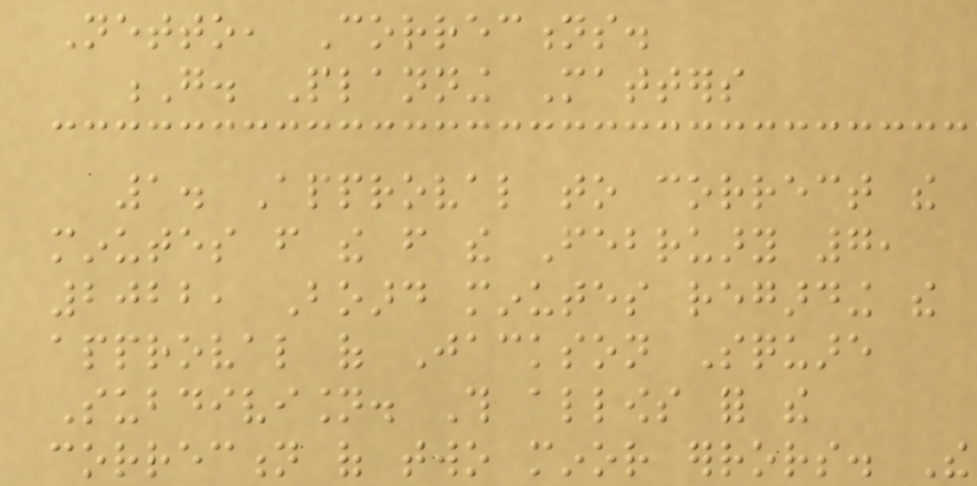Netto, Corrections.
G. Planning Matters
1. Approval to correct the
minutes from the from the February 7,
2022, Board minutes regarding the
approval of Jackson Square
Subdivision. This allows for the
correction of two minor errors. The
